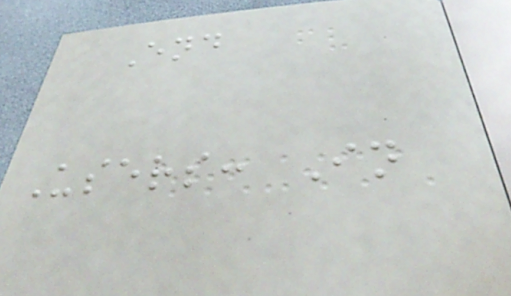End
Users: In
